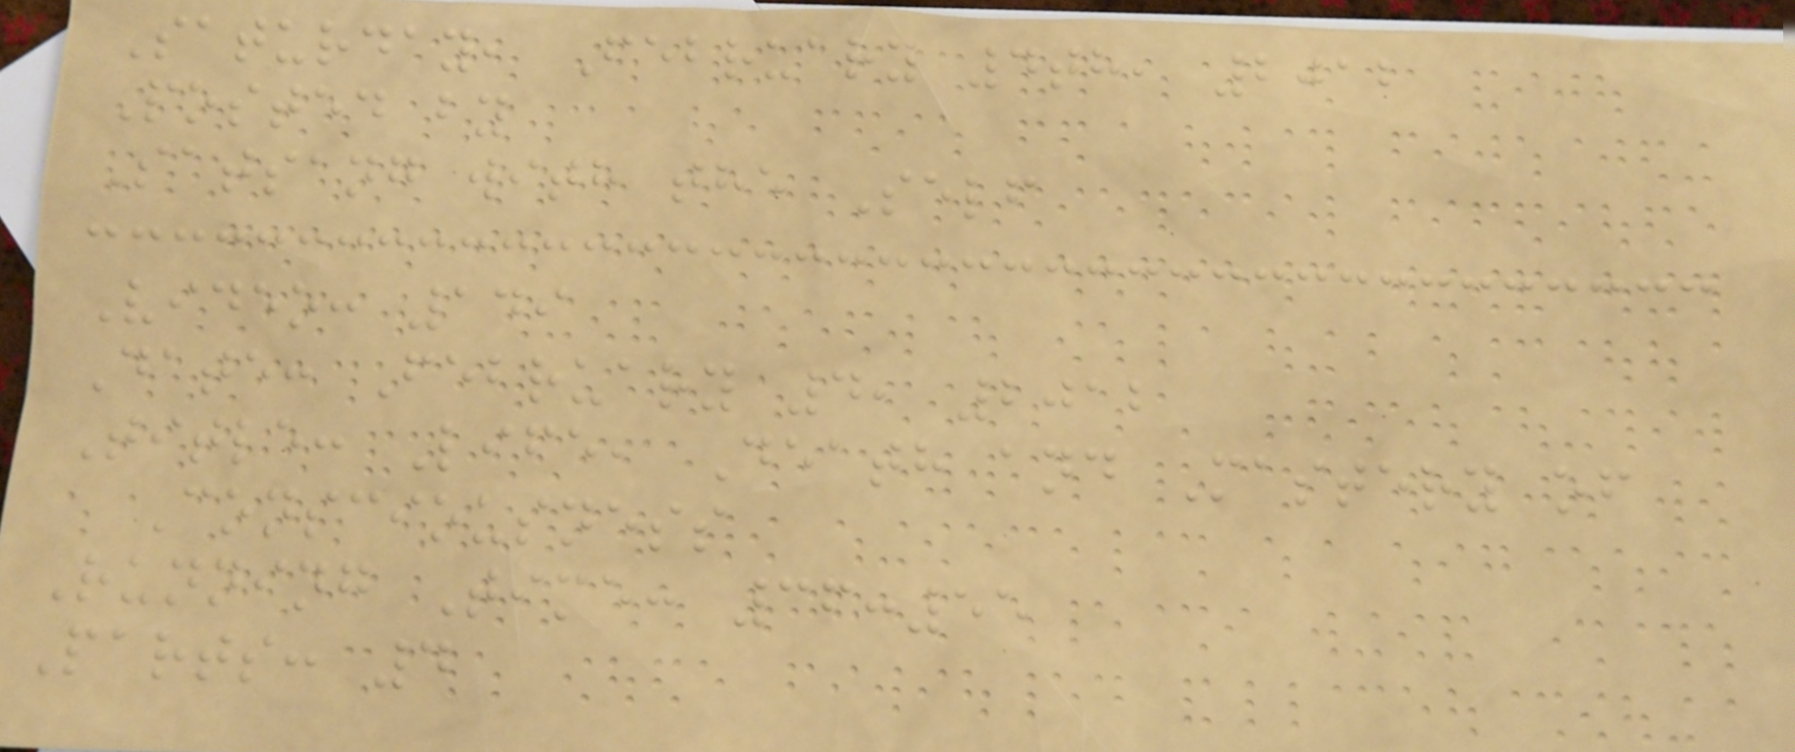Saturday, February 4th, 2012
Posted by
Satsang with the Self
Video: 149
Date: February 4, 2012
Title: Life, Death and Mastery of
Consciousness
Running Time: 36:55
Parts: 4
